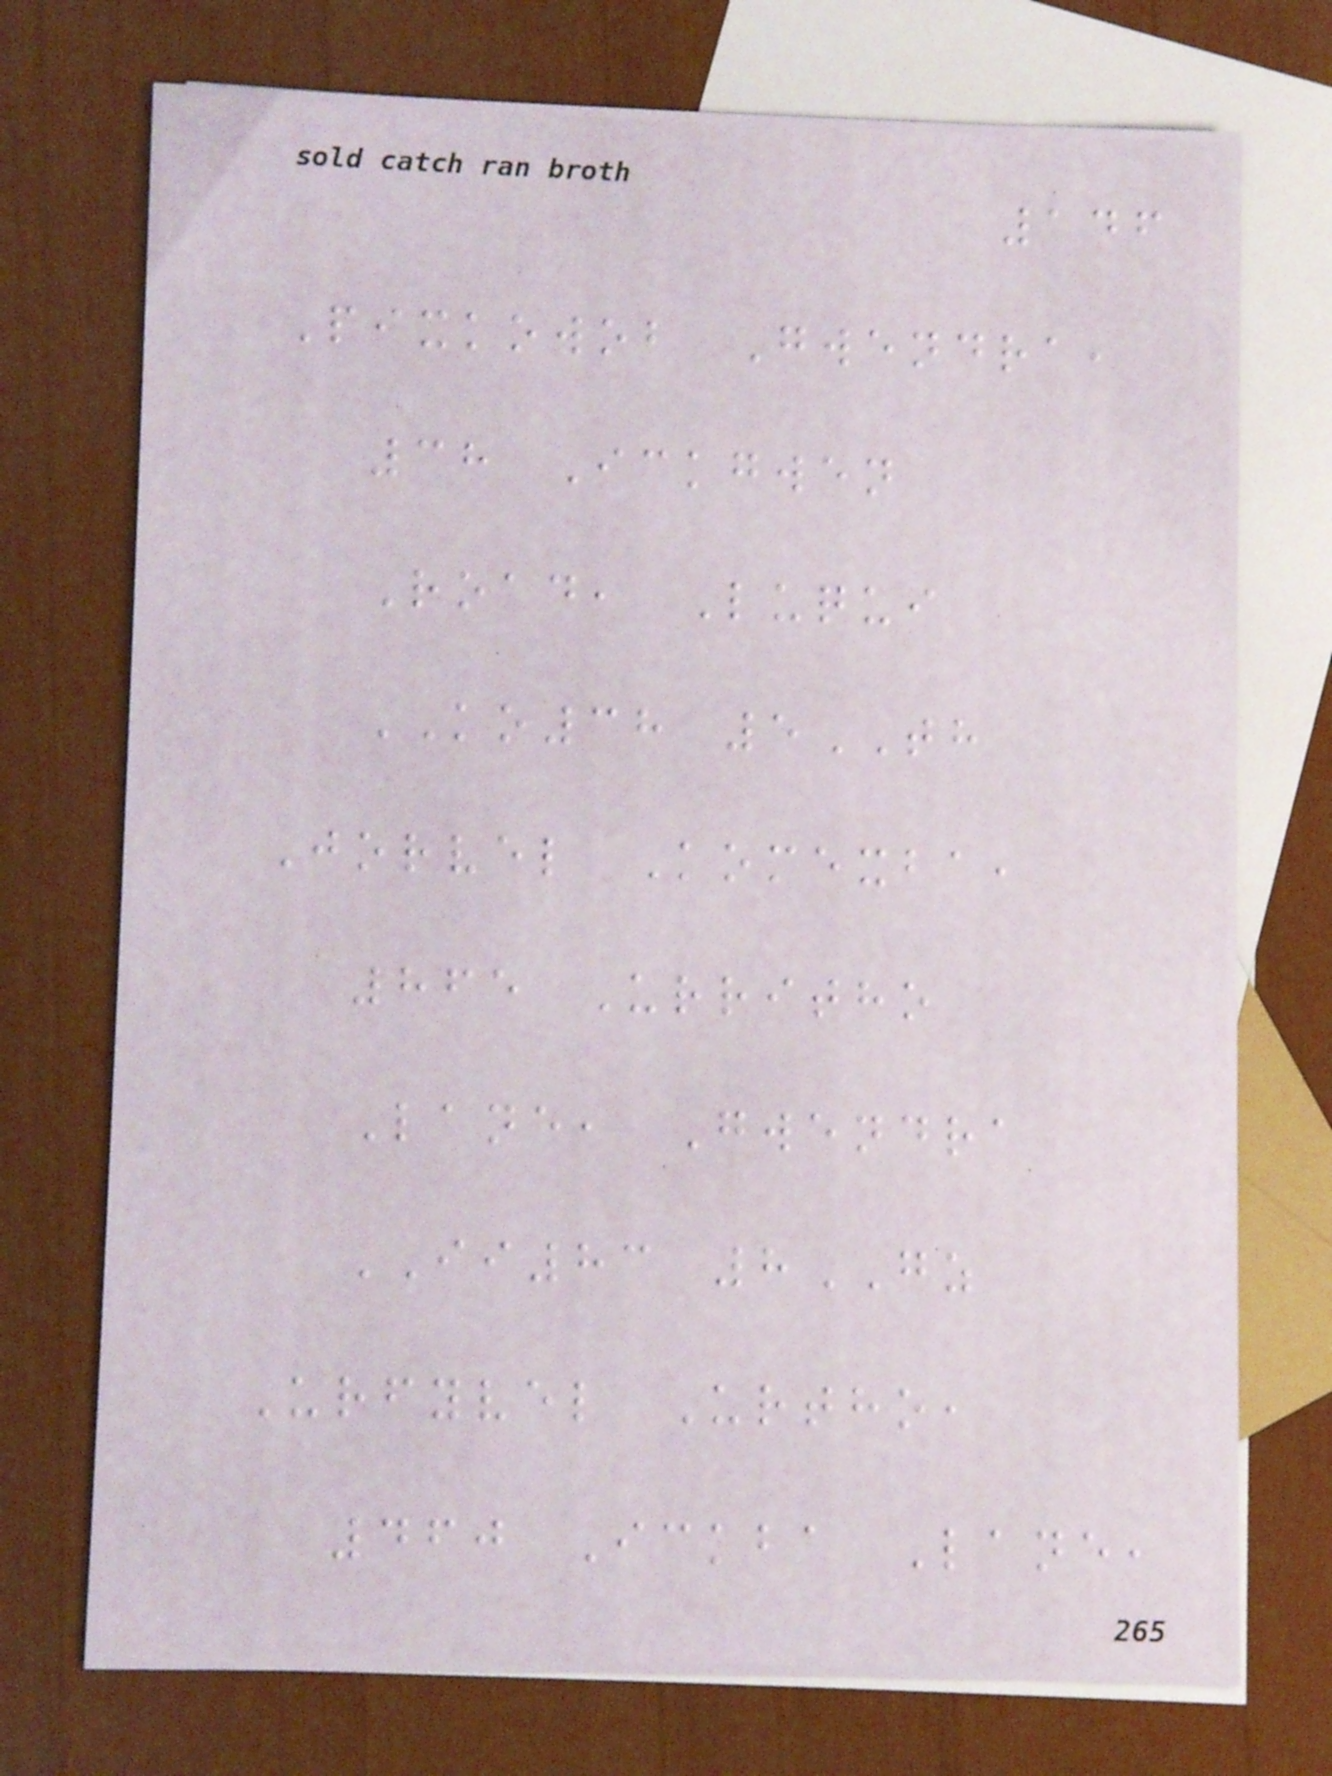146
Pixkowob Gwendra,
38 Ickgwen
Road, Luqui
KO38 5TH
Jorvel Komexba,
865 Urritho
Lane, Gwendra
II83 8GZ
Urfyvel Urtho,
460 Ickba Lane,
